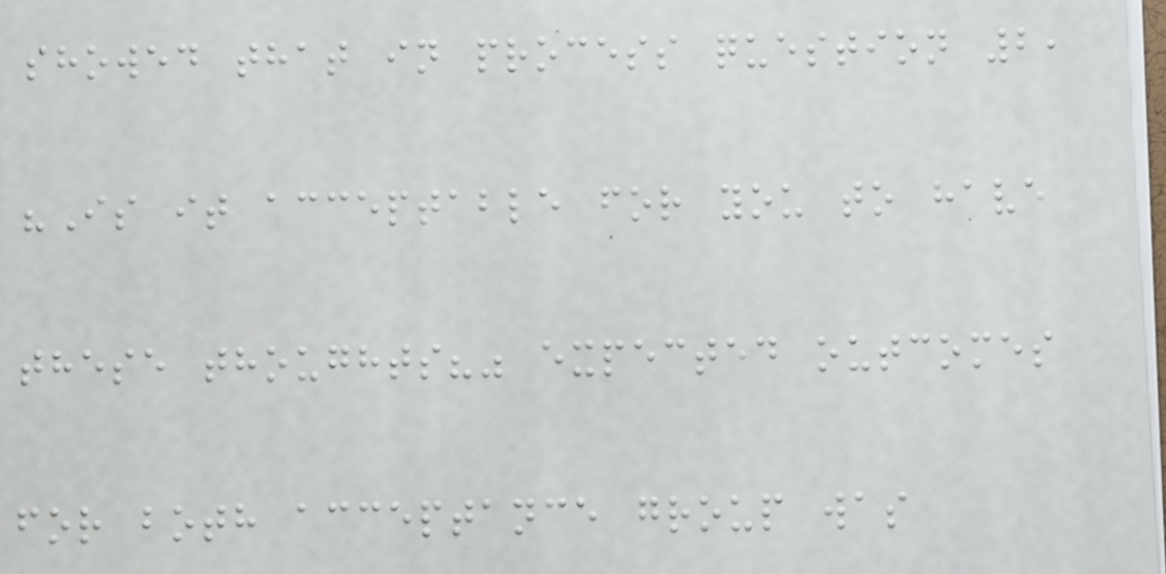showed that in process question 2,
"Is it acceptable for you to have
these thoughts?" expected outcomes
for both acceptance group was
